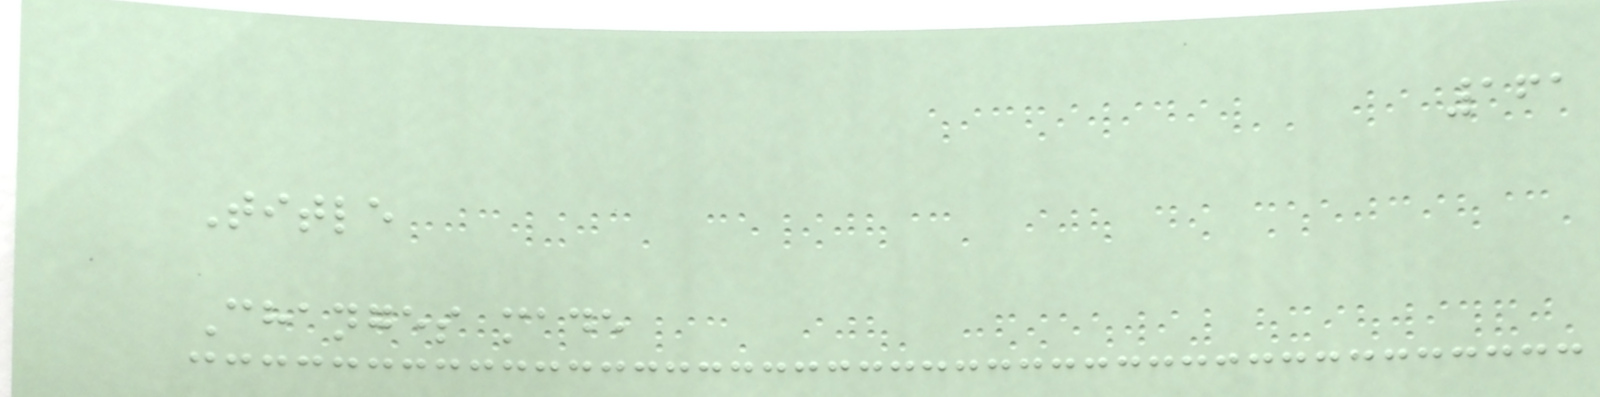161
Title
Changes made
